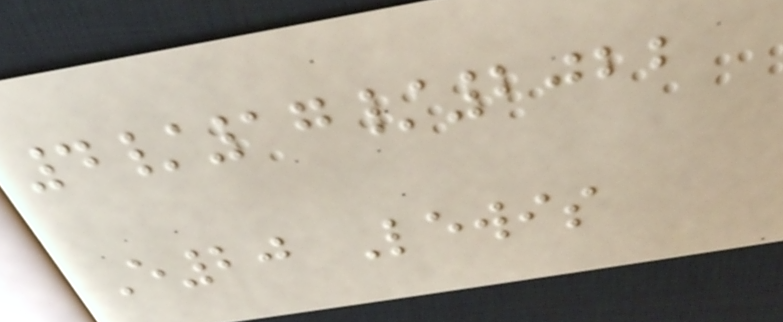4/17/2022
E20 Lewis
